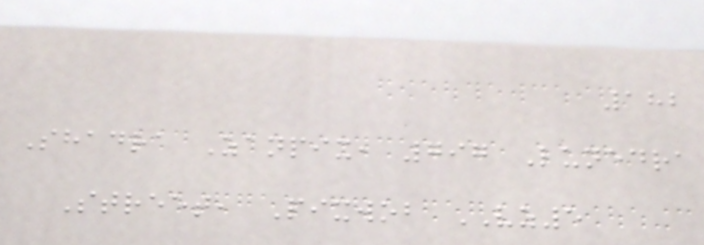182
Shadra Zanpix, 797 Lunedra
Street, Pixwob VZ5
